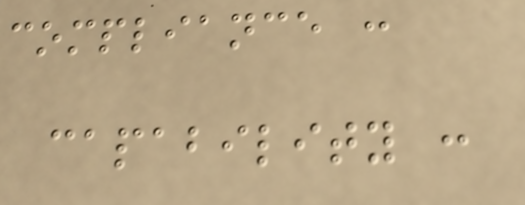compliance :
capability :
